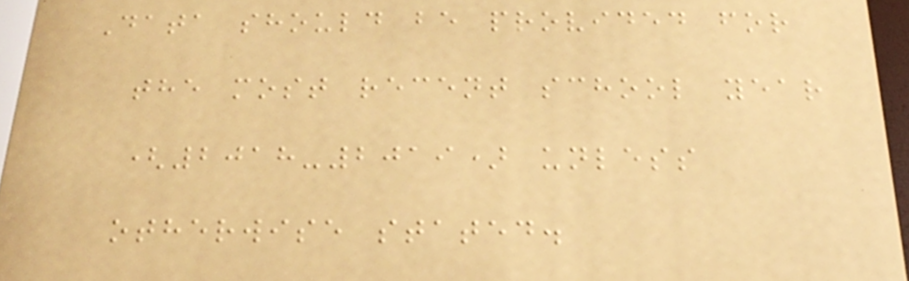Data should be provided for
the most recent school year
(2018-2019) unless
otherwise stated.
